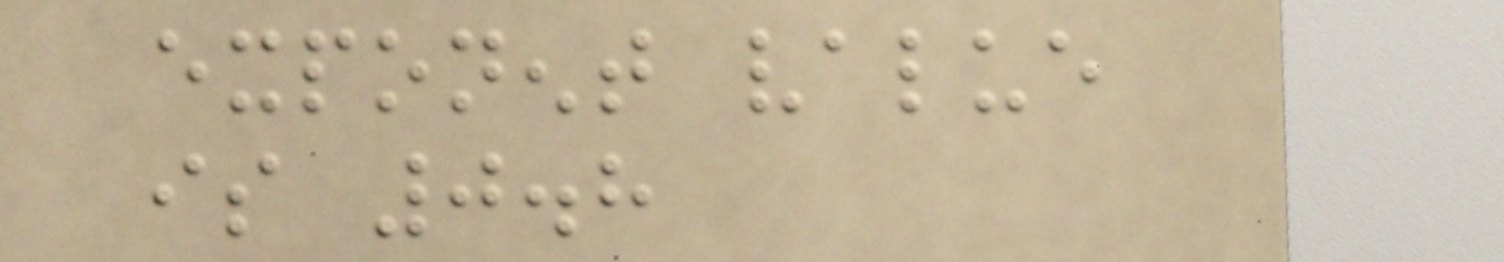exponent value
is 0.8
